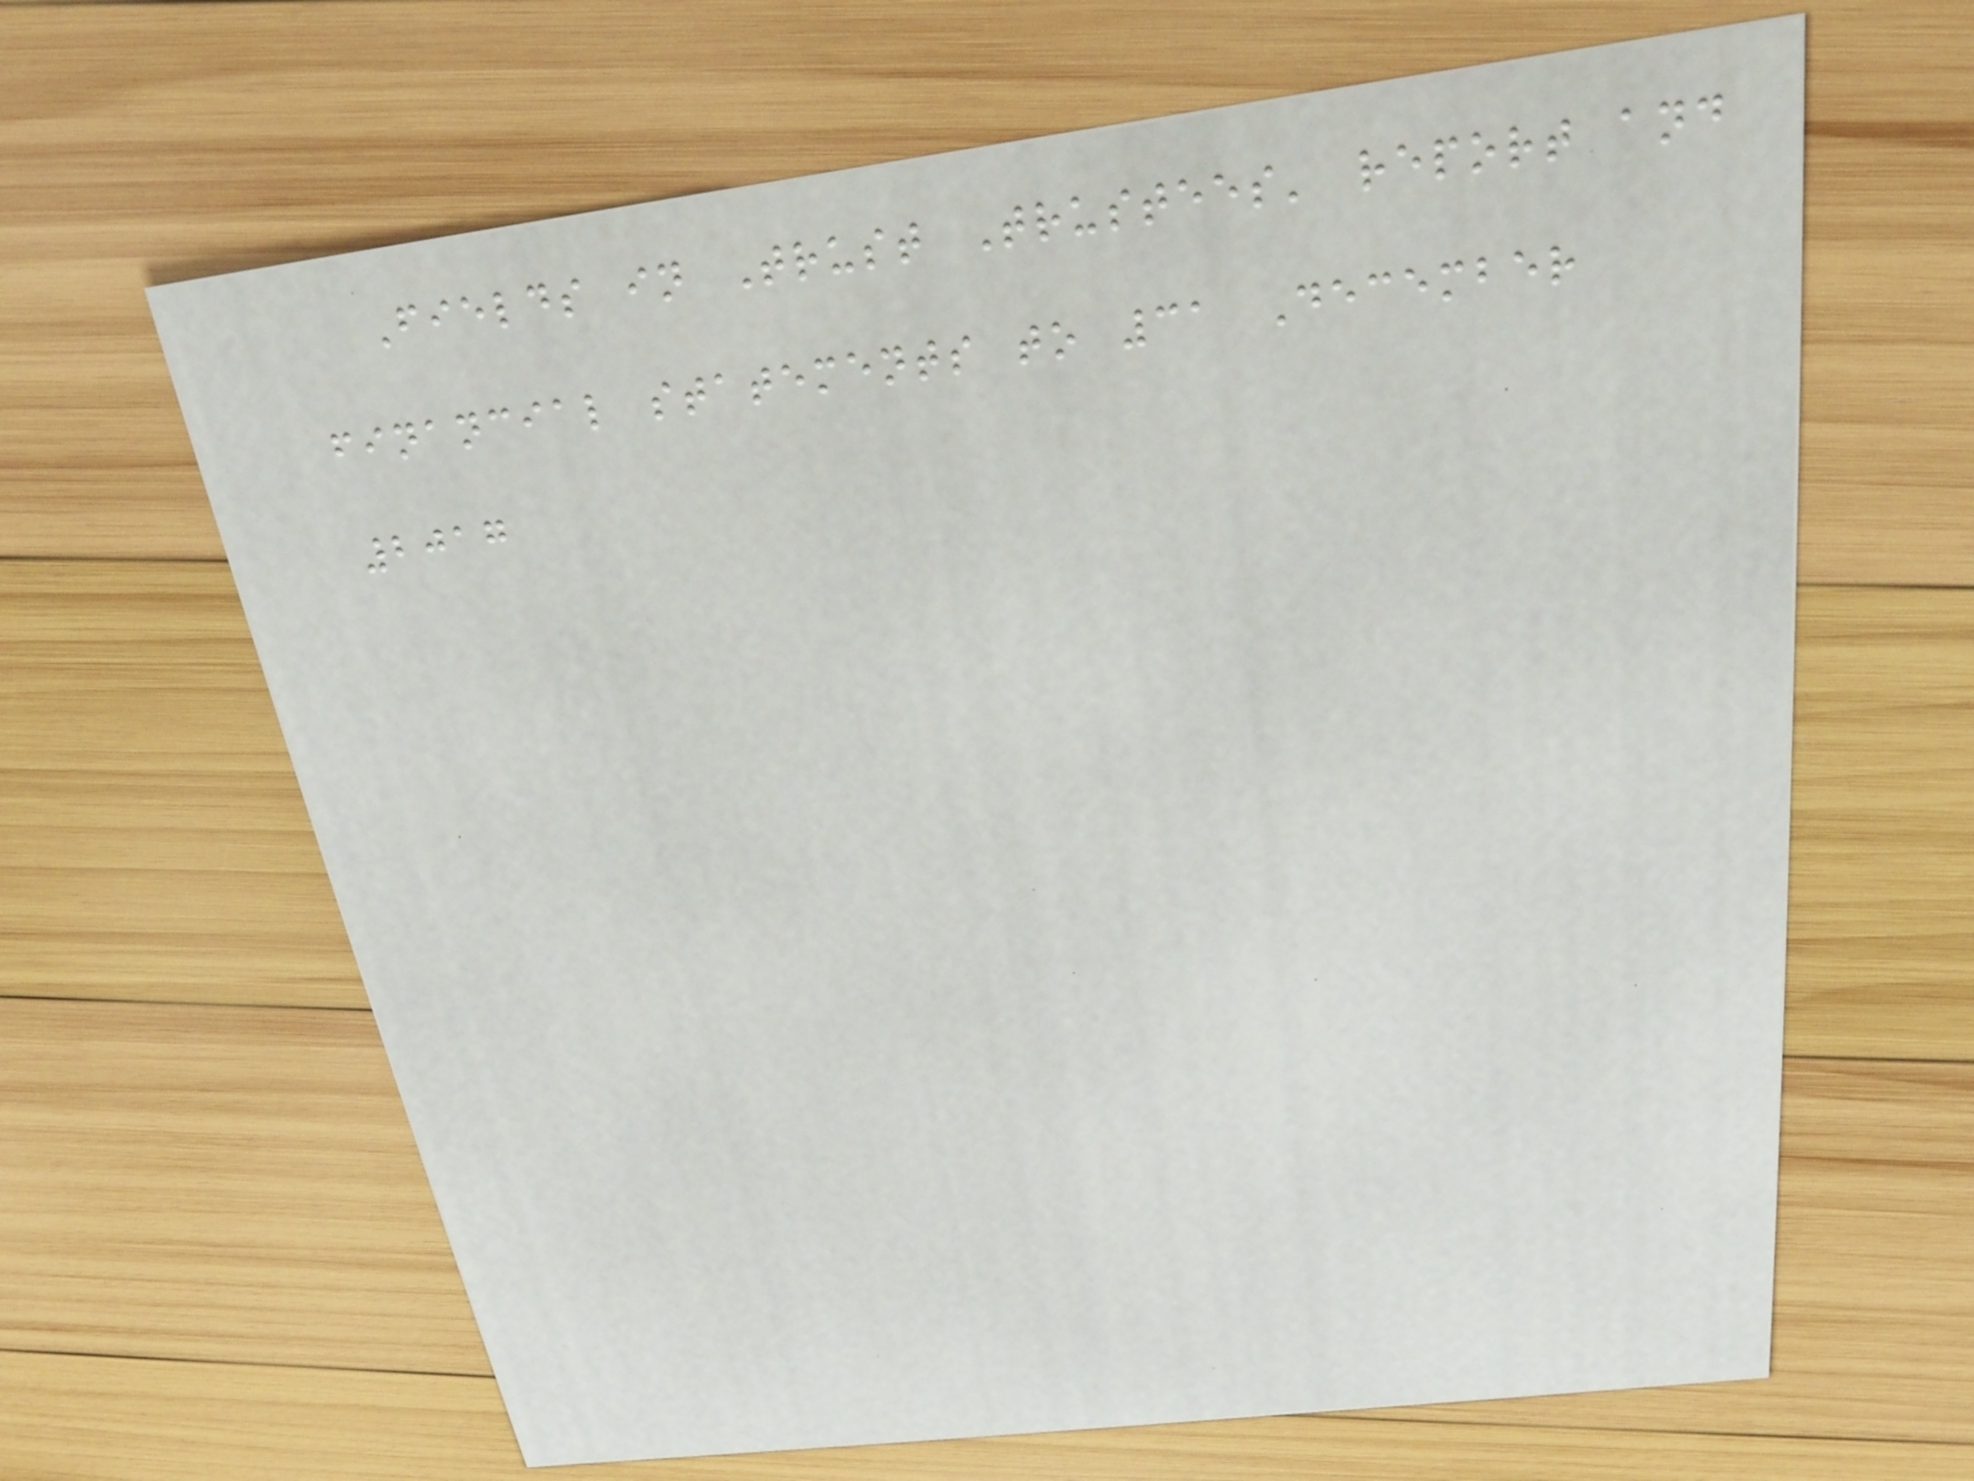Fields in Trust Trustees' report and
financial statements to 31 December
2017
